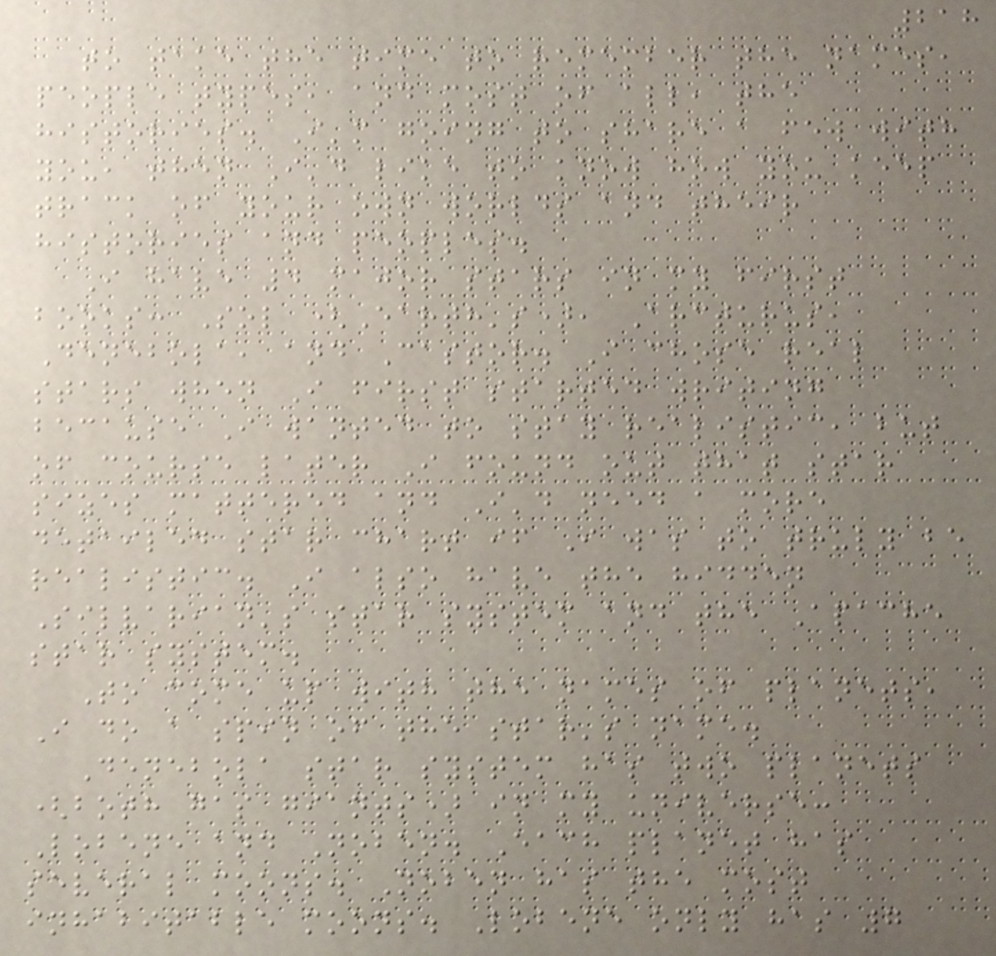218
to take the time to remember the names,
people types, and most of all, the
histories. I'm going to share a few with
you, then I'd like to know how you keep
track of your own worlds and their
histories and peoples.
I have 4 major stars in my first
books: Sol (Earth's), Arcturus,
Denebola, and Castor. I chose real
stars when I first started writing
because I wanted to stay realistic, but
of course later I found out that star
sizes mattered and I'd need a more
detailed star chart if I was to truly be
realistic. I also have the hidden
Silvarian's star system and the Apache
star system.
To come up with the names of planets,
I do a spin of the star's name.
Denebola star system has two planets
(both gas giants) in my universe:
Lobene and Noben. Each planet has
several moons. Noben has the most
inhabitable moons. Lobene only has 7
